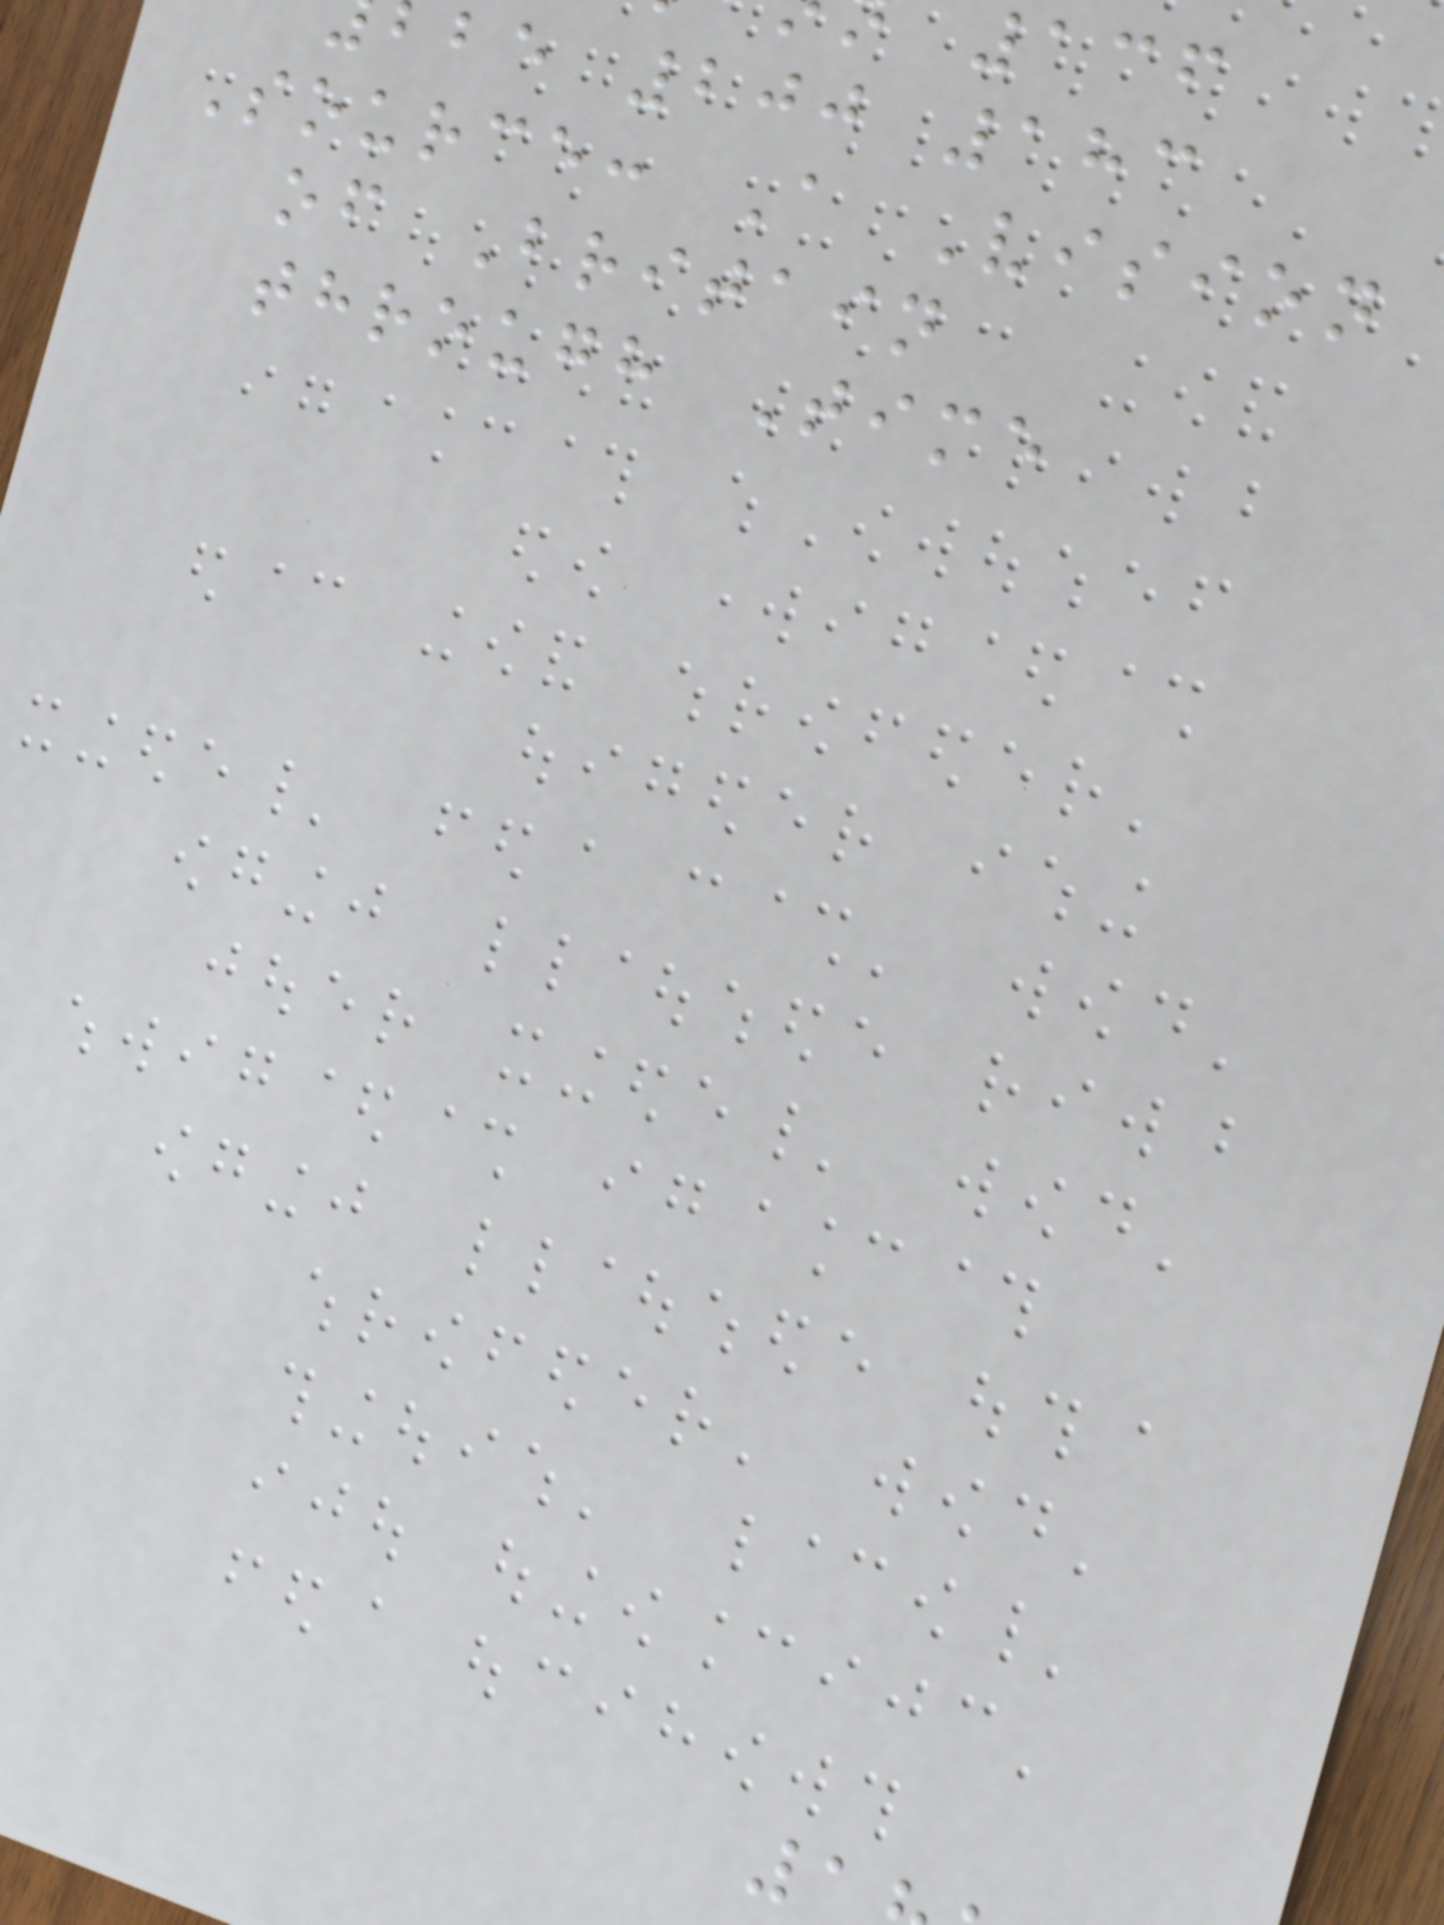136
be 200 183
Source: A Vision
of Britain
through Time
